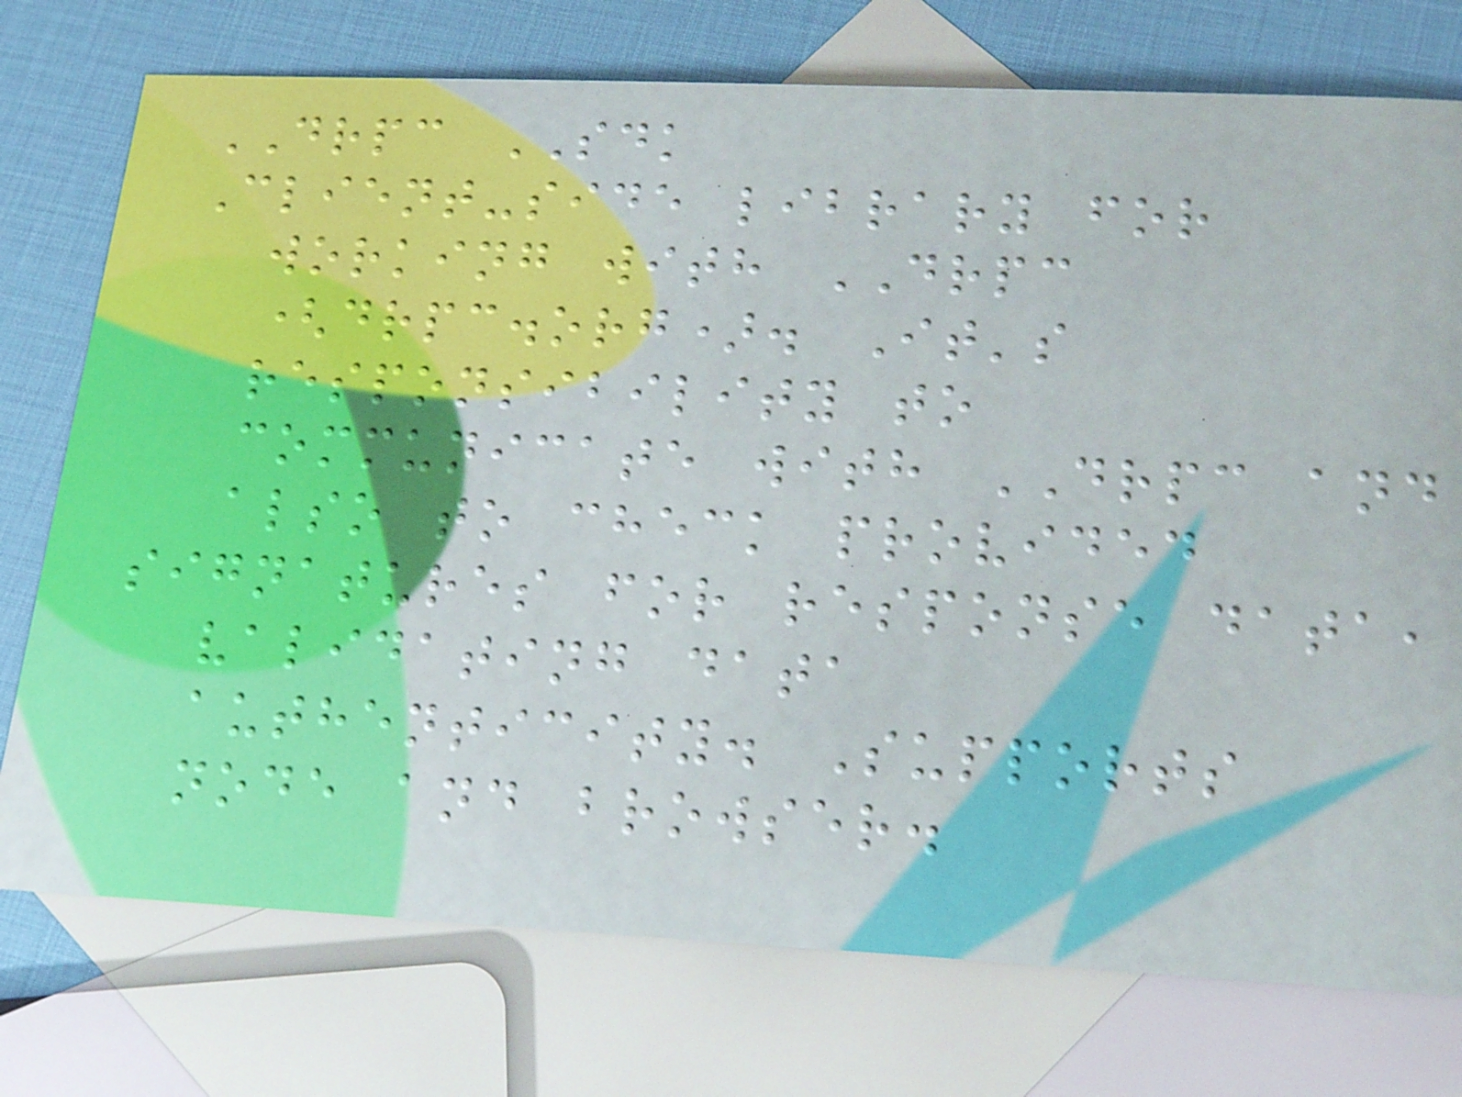DRPC SDK
Client-side library for
working with DRPC
(drpc.org). It's
responsibility to
communicate with DRPC and
also to check provided
signatures for response data,
validating data
authenticity. Supports
node and browser.
